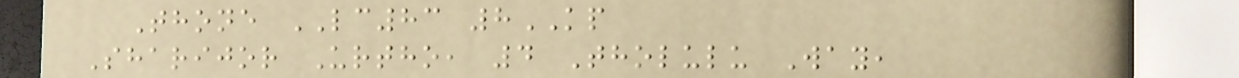Thone LC83 8KP
Sharijor Urtho, 4 Tholulu Way,
